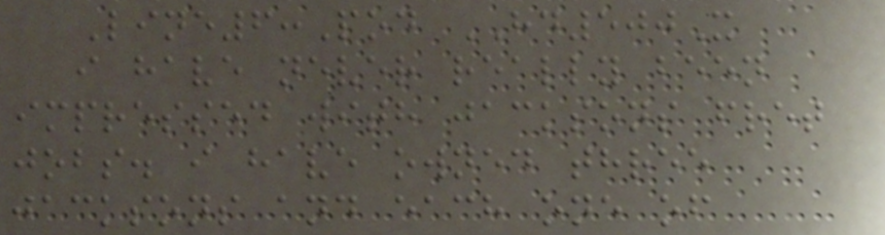Line6:Pod HD500X
i have never really been
impressed with jacksons fret
jobs. i have owned three
jacksons and each one of
